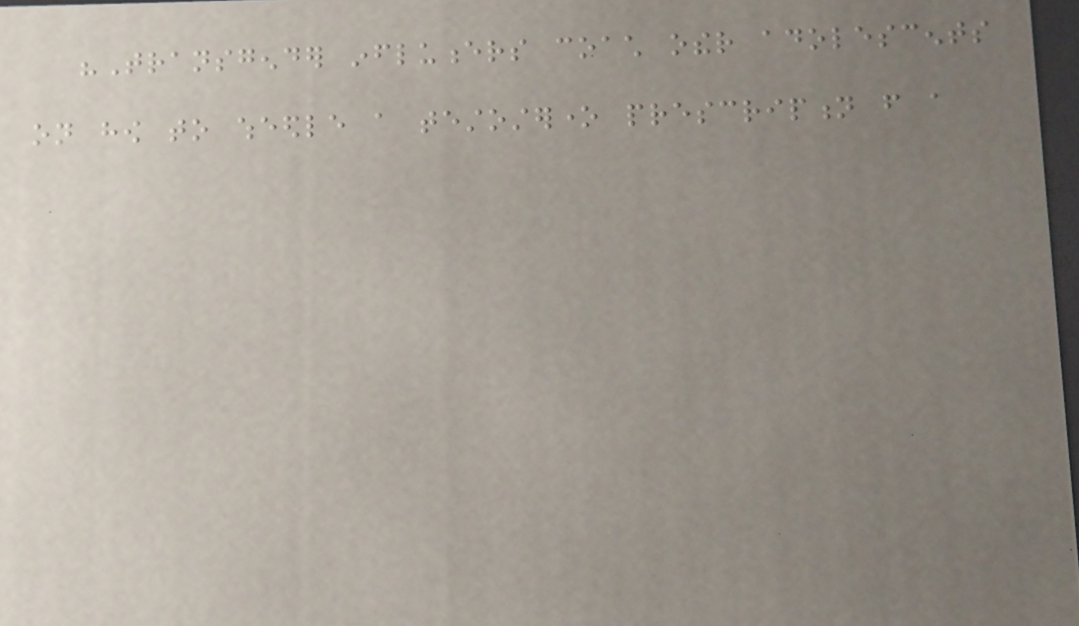"Transgender influencers coach other adolescents
on how to wheedle a testosterone prescription from a
